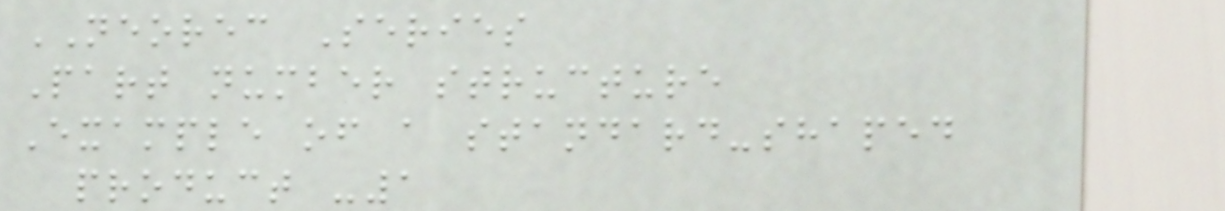NEOREC Series
Part number structure
Example of a standard-shaped
product -1
